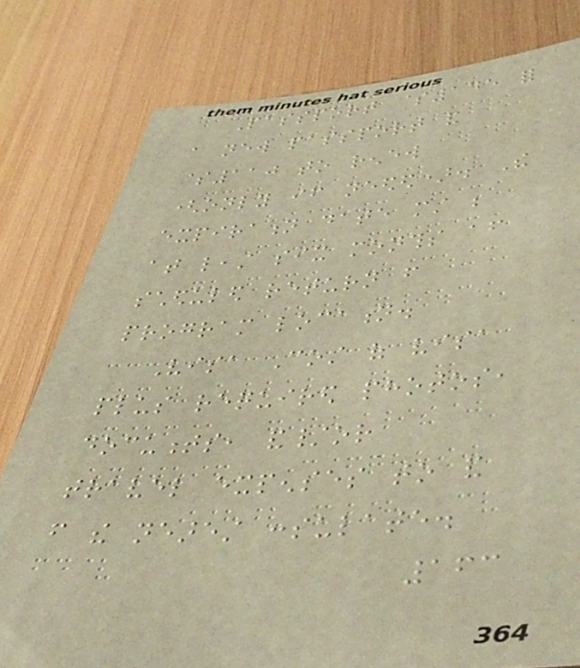Passport $145 for
a new passport and
$110 to renew
(only if needed). The
expiration date must be
at least six months after
scheduled return from
program location.
Visa Cost of visa
plus required photos,
documents, and/or
travel expenses to and
from the nearest consulate.
163
